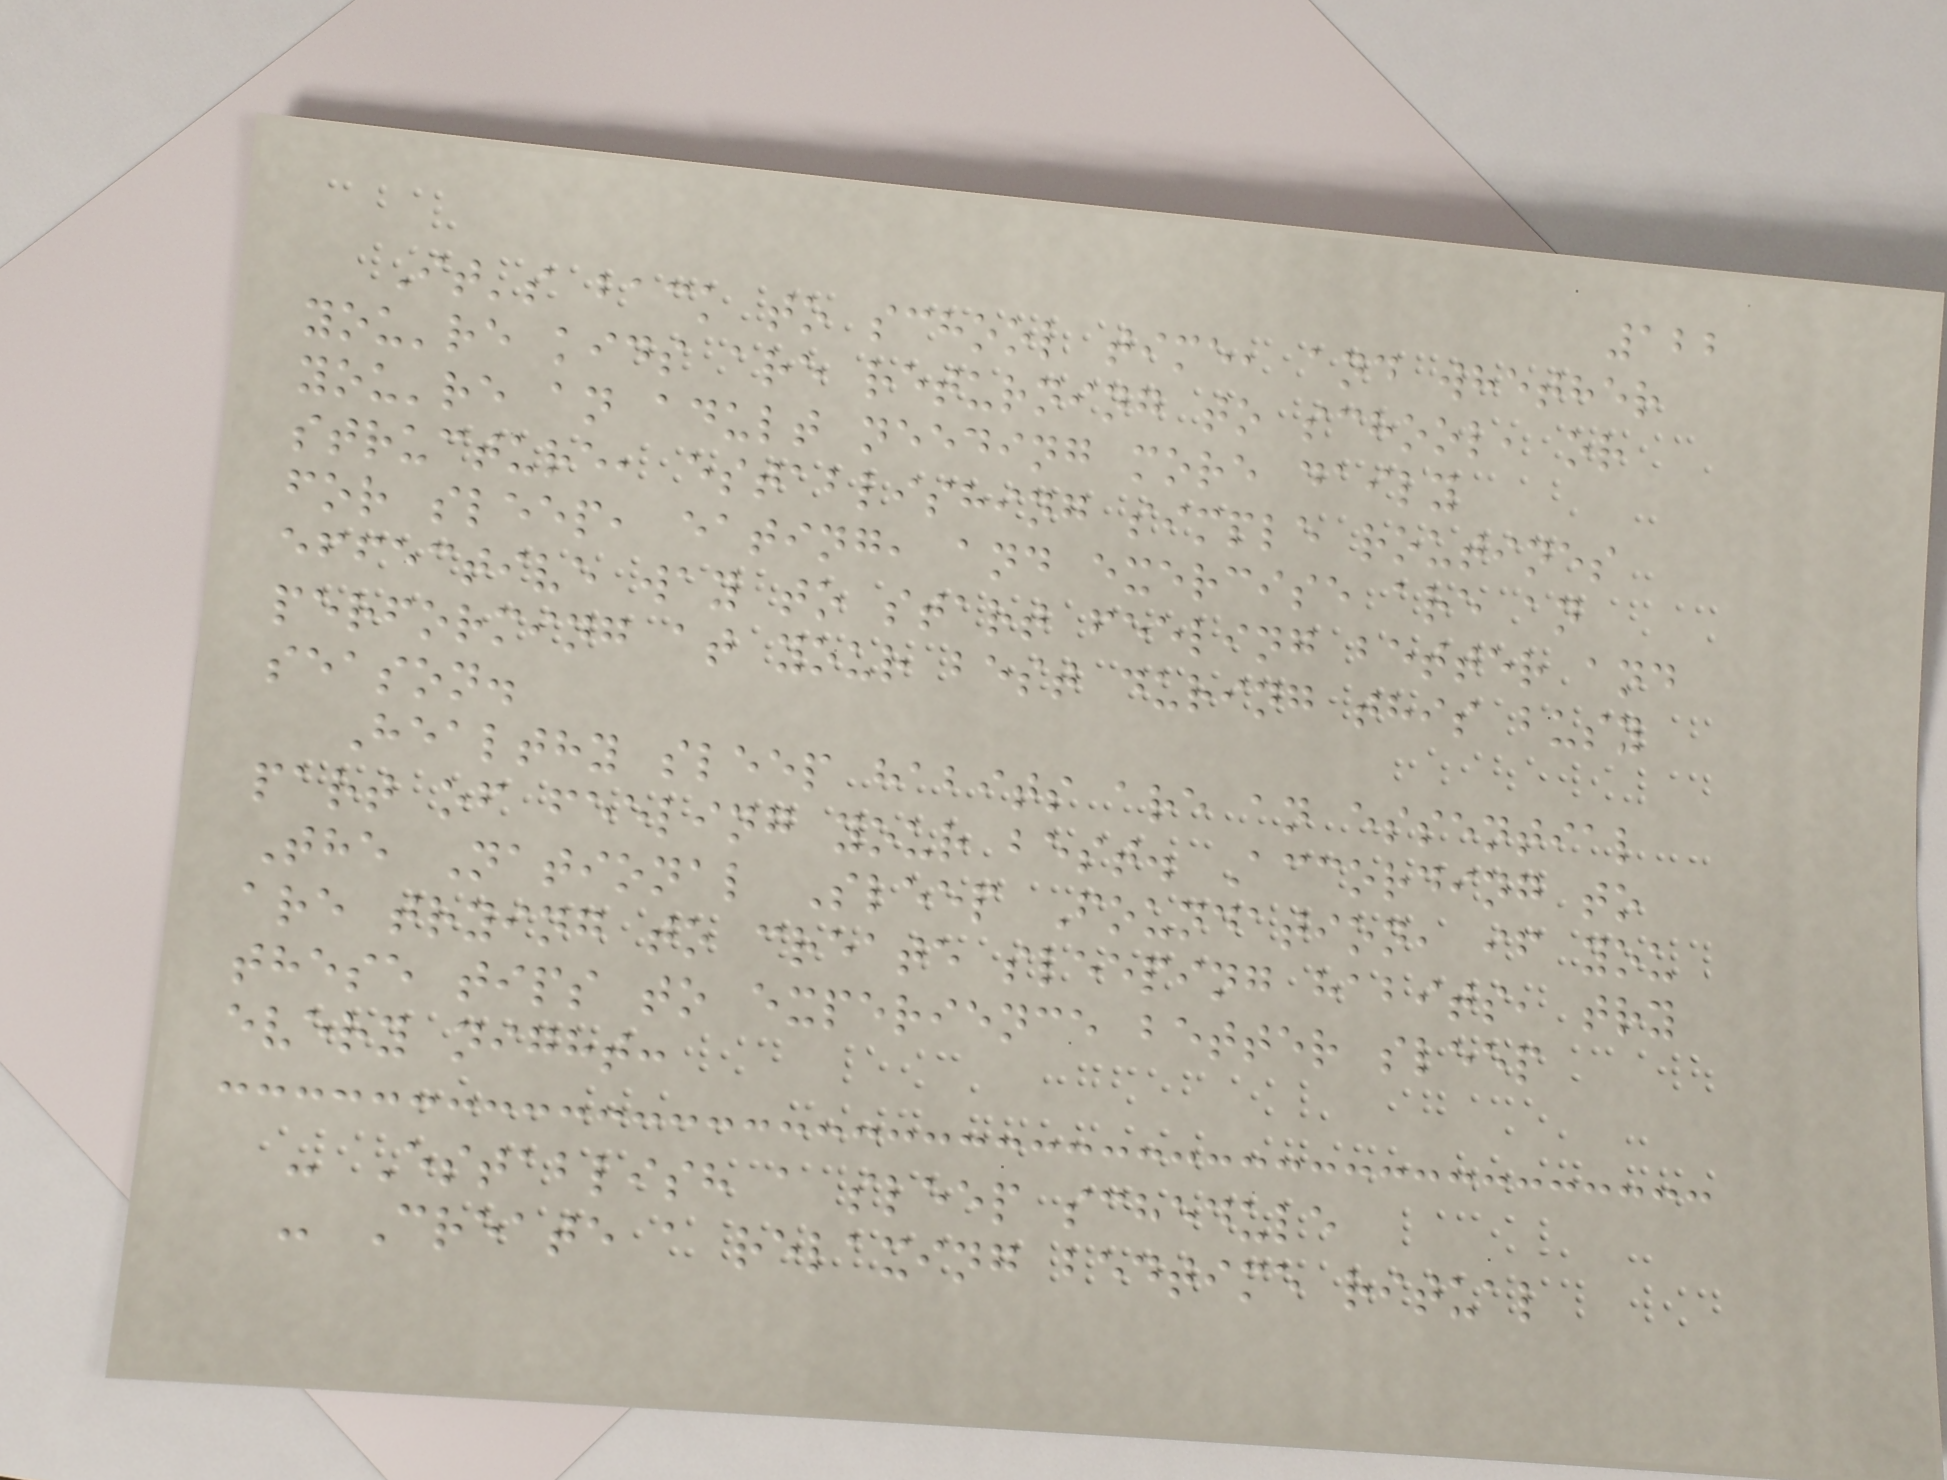122
It's back to school time, and whether
you're kids are returning to school, or
you're an adult needing more daily
structure, establishing simple routines
for sleep, eating, and exercise are an
effective way to start feeling better and
performing at your best during this busy
season.
Healthy sleep habits are an essential
part of feeling your best. According to
The National Sleep Foundation, if you
are trying to create sleeping habits, try
these tips to experience better sleep
every night:
- Establish a sleep schedule
- Create a relaxing bedtime ritual
